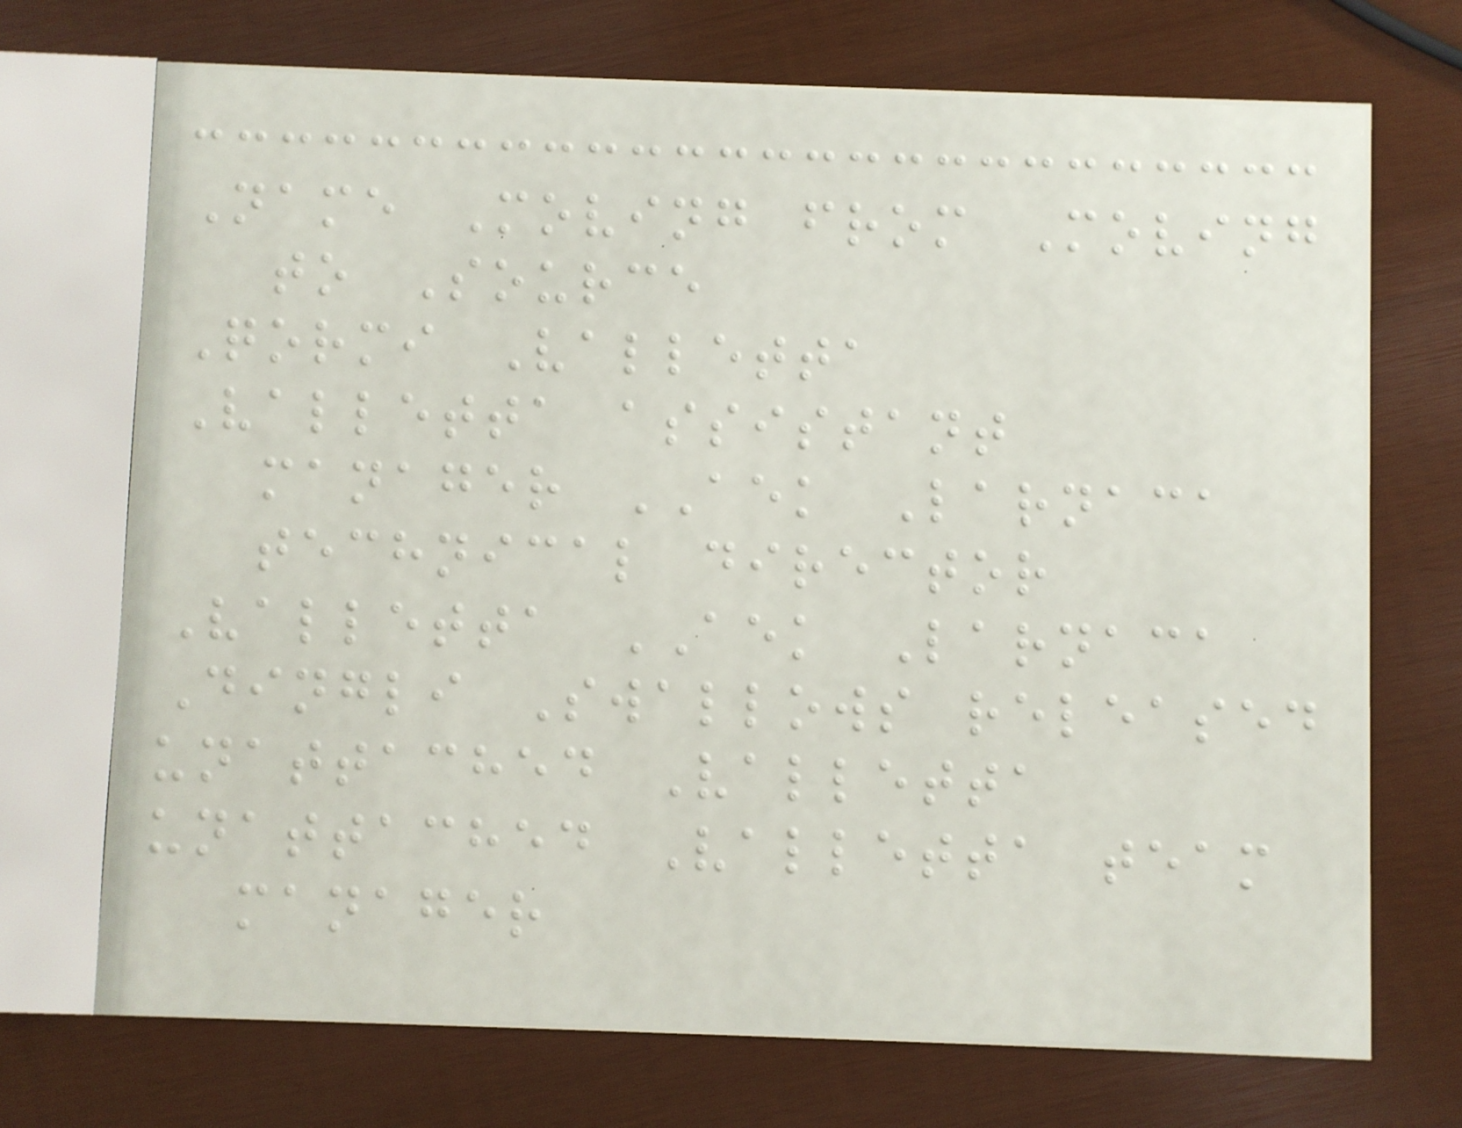Name Moving from Moving
to Source
Qormi Valletta
Valletta assistant
manager AEK Larnaca
technical director
Valletta AEK Larnaca
Dingli Swallows released
unattached Valletta
unattached Valletta team
manager
